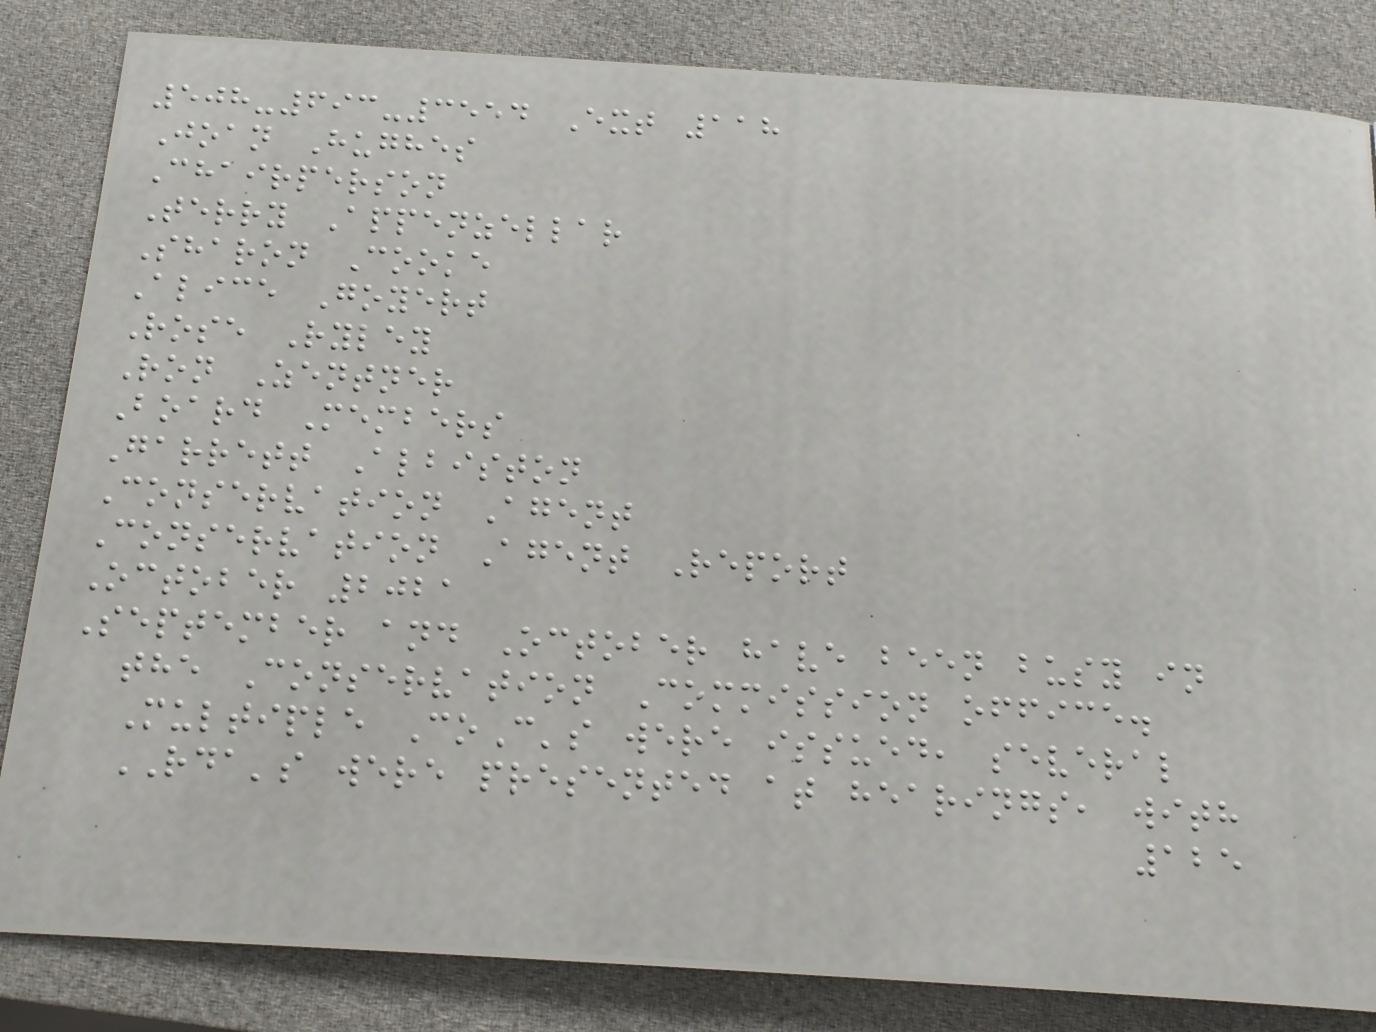508-693-3554 Ext 118
Joan Hughes
Chairperson
Terry Appenzellar
Sharon Cooke
Alice Goyert
Rose Ryley
Ron Zentner
Board Members
Garrett Albiston
Conservation Agent
Conservation Agent Report
October 2021
September and October have been busy in
the Conservation Commission office.
Multiple CoC's were issued, several
RDA's were presented at hearings, with
125
